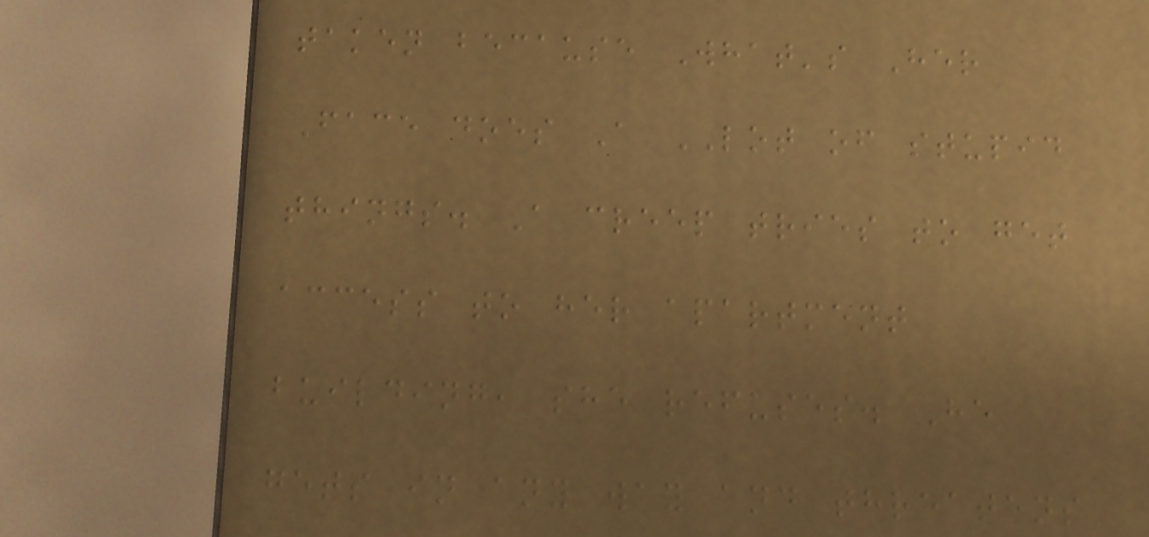taken because What's Her
Face does A LOT of stupid
things. A creep tries to get
access to her apartment
building, she refuses. He
gets in any way and threatens
